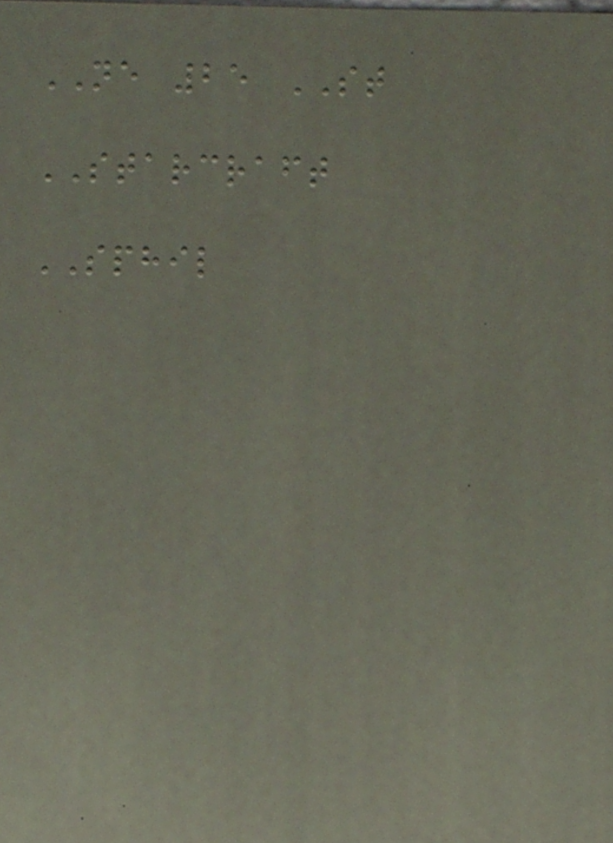NE 25 ST
STARCRAFT
SPHIL
